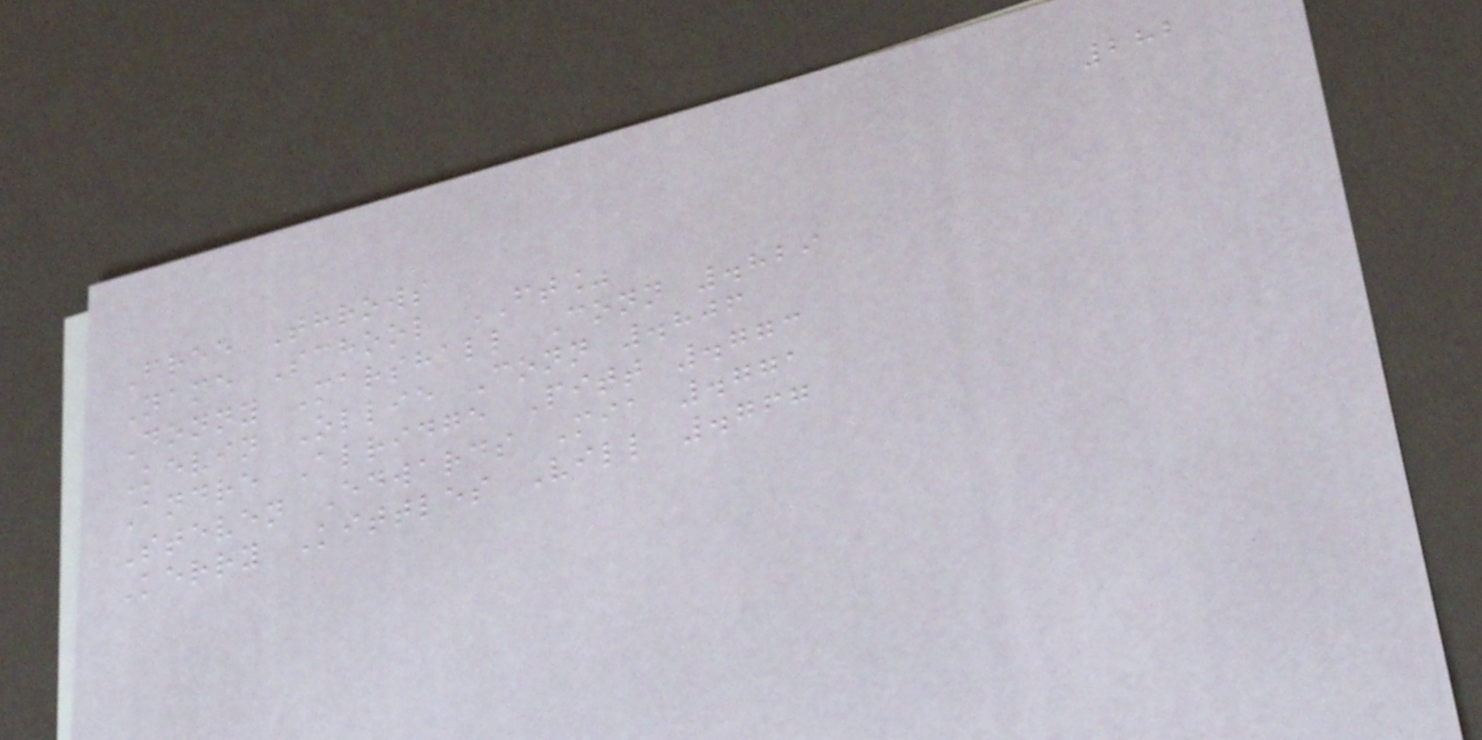282
Free Throws
Name School FT%
Donny Marshall Conn .829
Kevin Ollie Conn .806
Andre Alridge Pitt .773
Steven Edwards Mia .771
Kerry Kittles Vill .767
